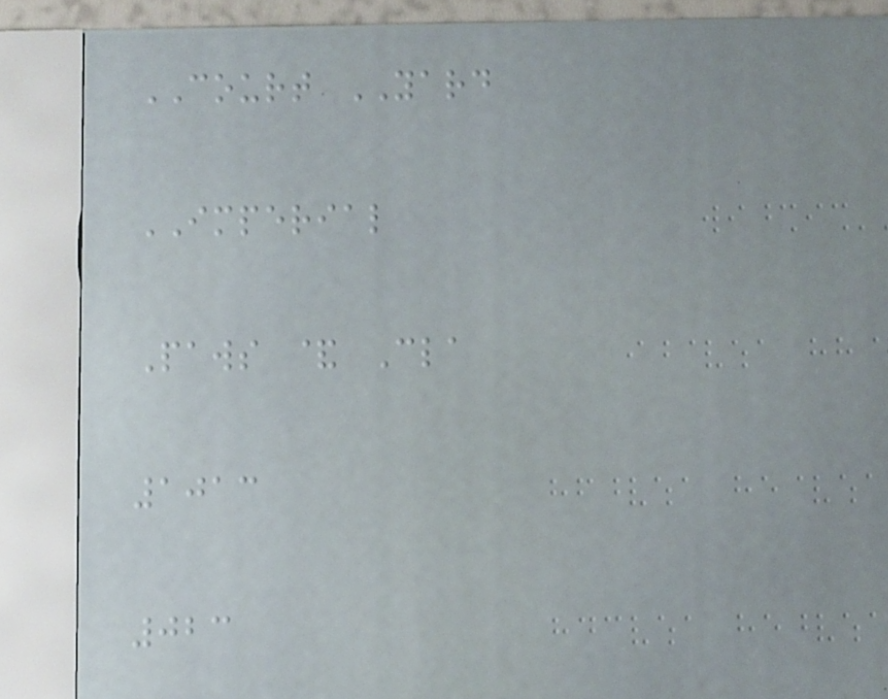COURT YARD
IMPERIAL
Paws & Cla
1013
023
